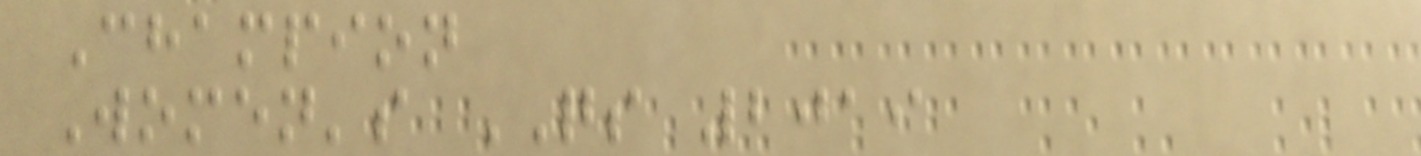Champion
Women's QS 2019
